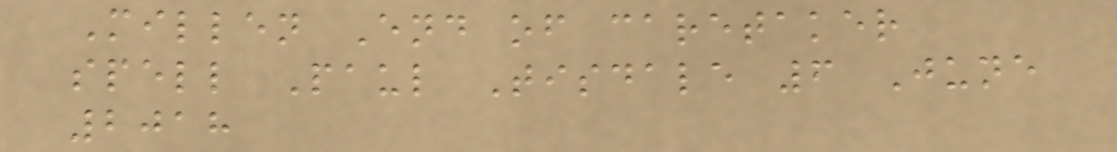Millen End of caretaker
spell Paul Tisdale 6 June
2018
